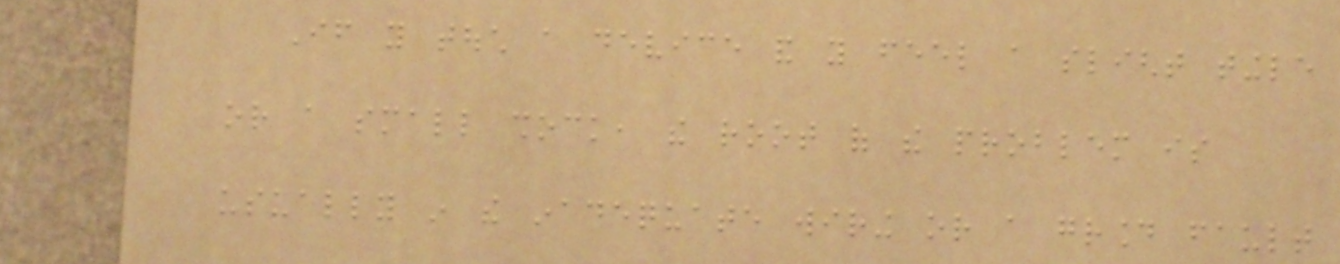If you touch a device and you feel a slight tingle
or a small shock, the root of the problem is
usually in the inadequate wiring or a ground fault
